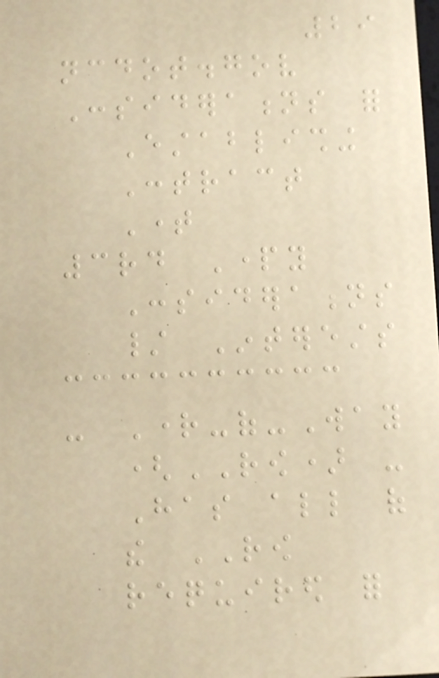29
ncdot.gov
Considerations for
Establishing
Contract
Time
3rd Party
Considerations
/ Interests
- Right-of-Way
(ROW) -
Has all of
the ROW
required for
